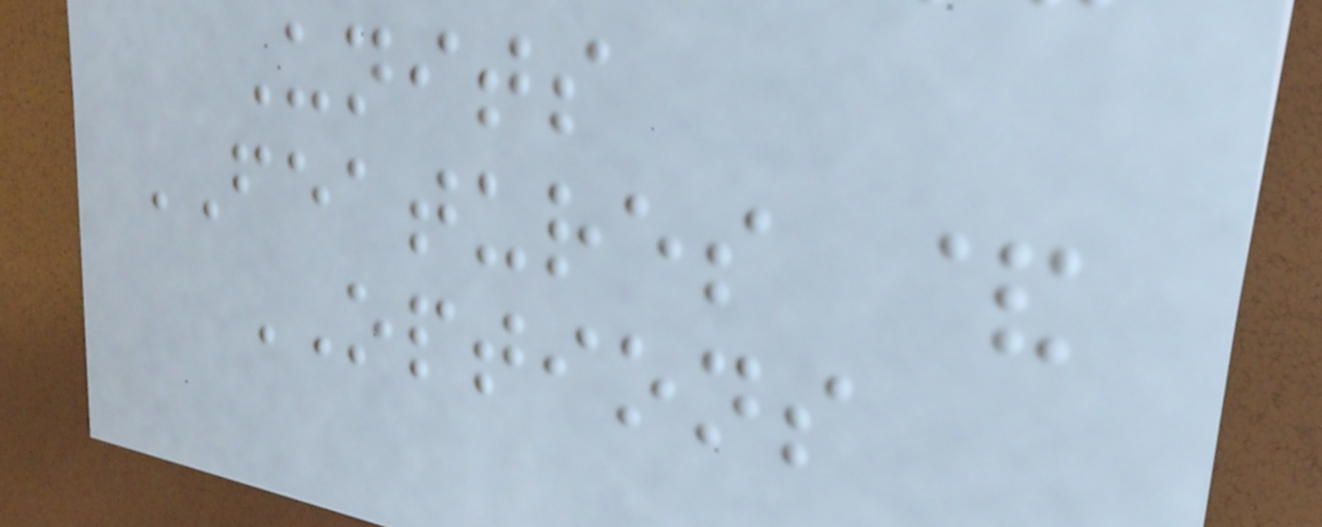Units
FEATURES &
OPTIONS
